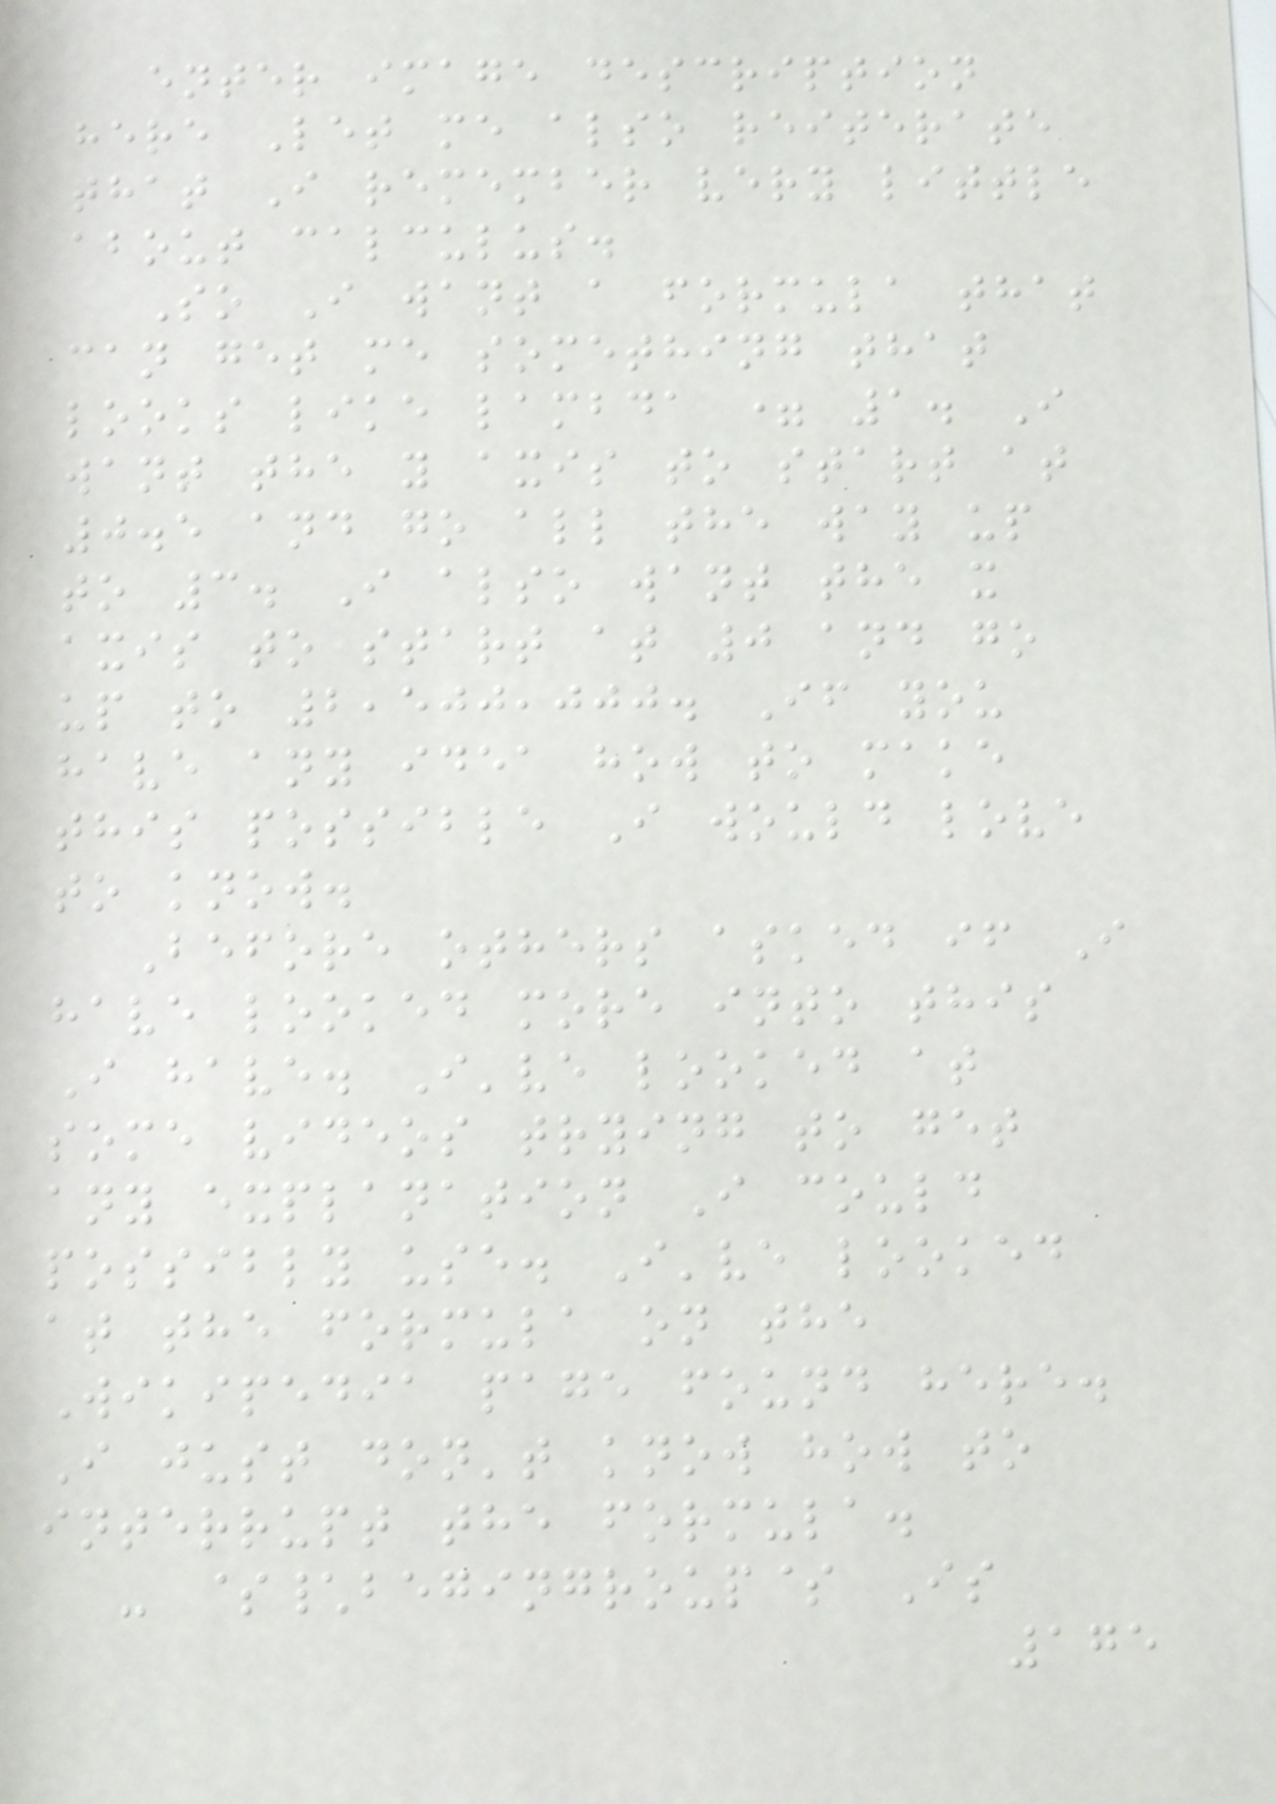enter image description
here Let me also reiterate
that I remember very little
about calculus.
So I want a formula that
can get me something that
looks like lambda = 1. I
want the y axis to start at
0.5 and go all the way up
to 3. I also want the x
axis to start at 0 and go
up to 2,500,000. If you
have any idea how to make
this possible I would love
to know.
Before others asked if I
have looked more into this
I have. I've looked at
some videos trying to get
any explanation I could
possibly use. I've looked
at the formula on the
Wikipedia page found here.
I just don't know how to
interrupt the formula.
- $\begingroup$ Is
175
